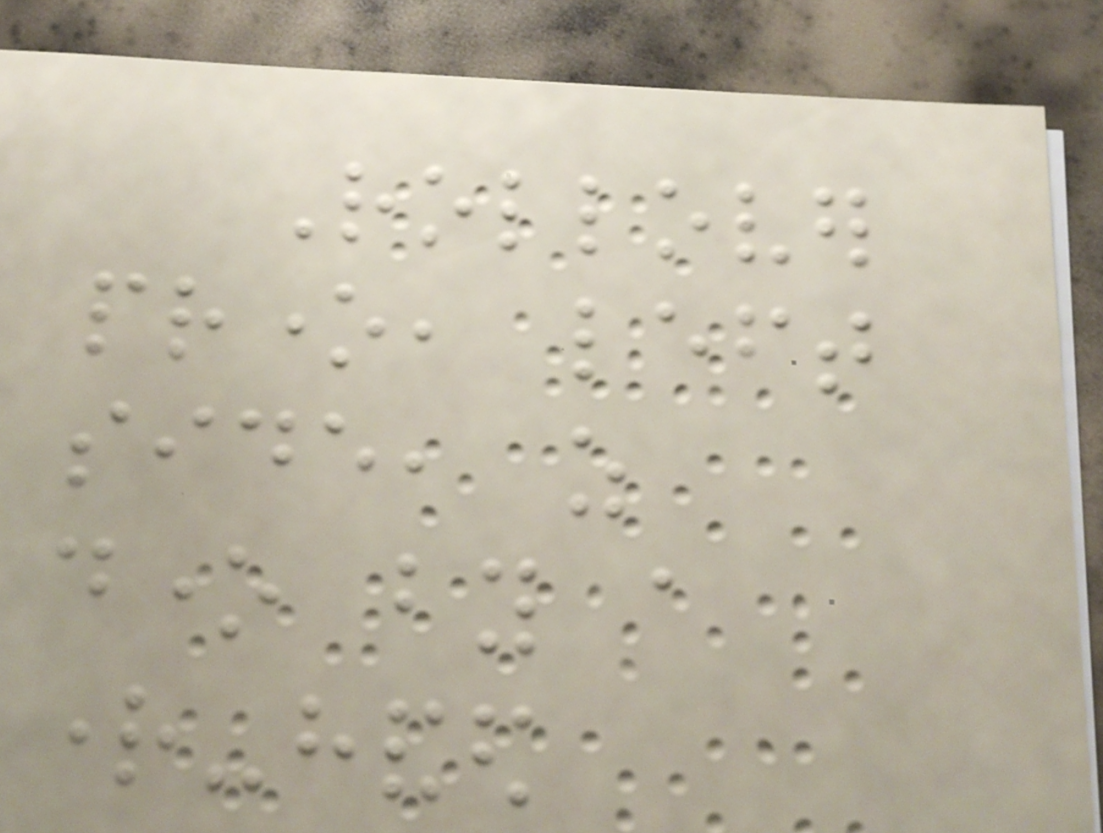Rollover
prone, left
side, as
done by a
right-handed
